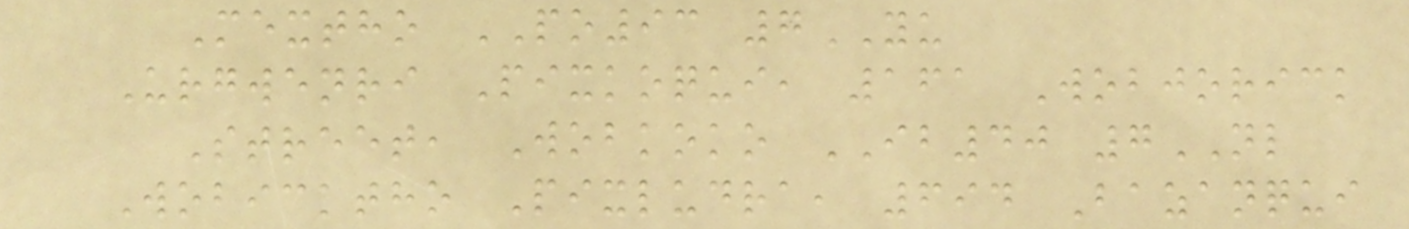Mextho PO93 7YU
Urgwenri Pixkoqui, 161 Wobjorick
Street, Wobkoko IB40 7NL
Wobicktho Pixludra, 694 Bazanqui
